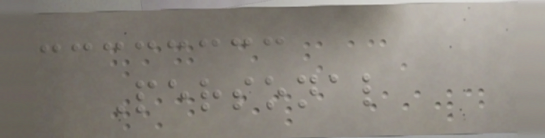Personal
